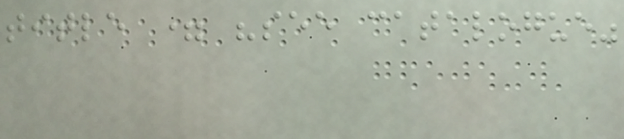title = "see catalogue"
